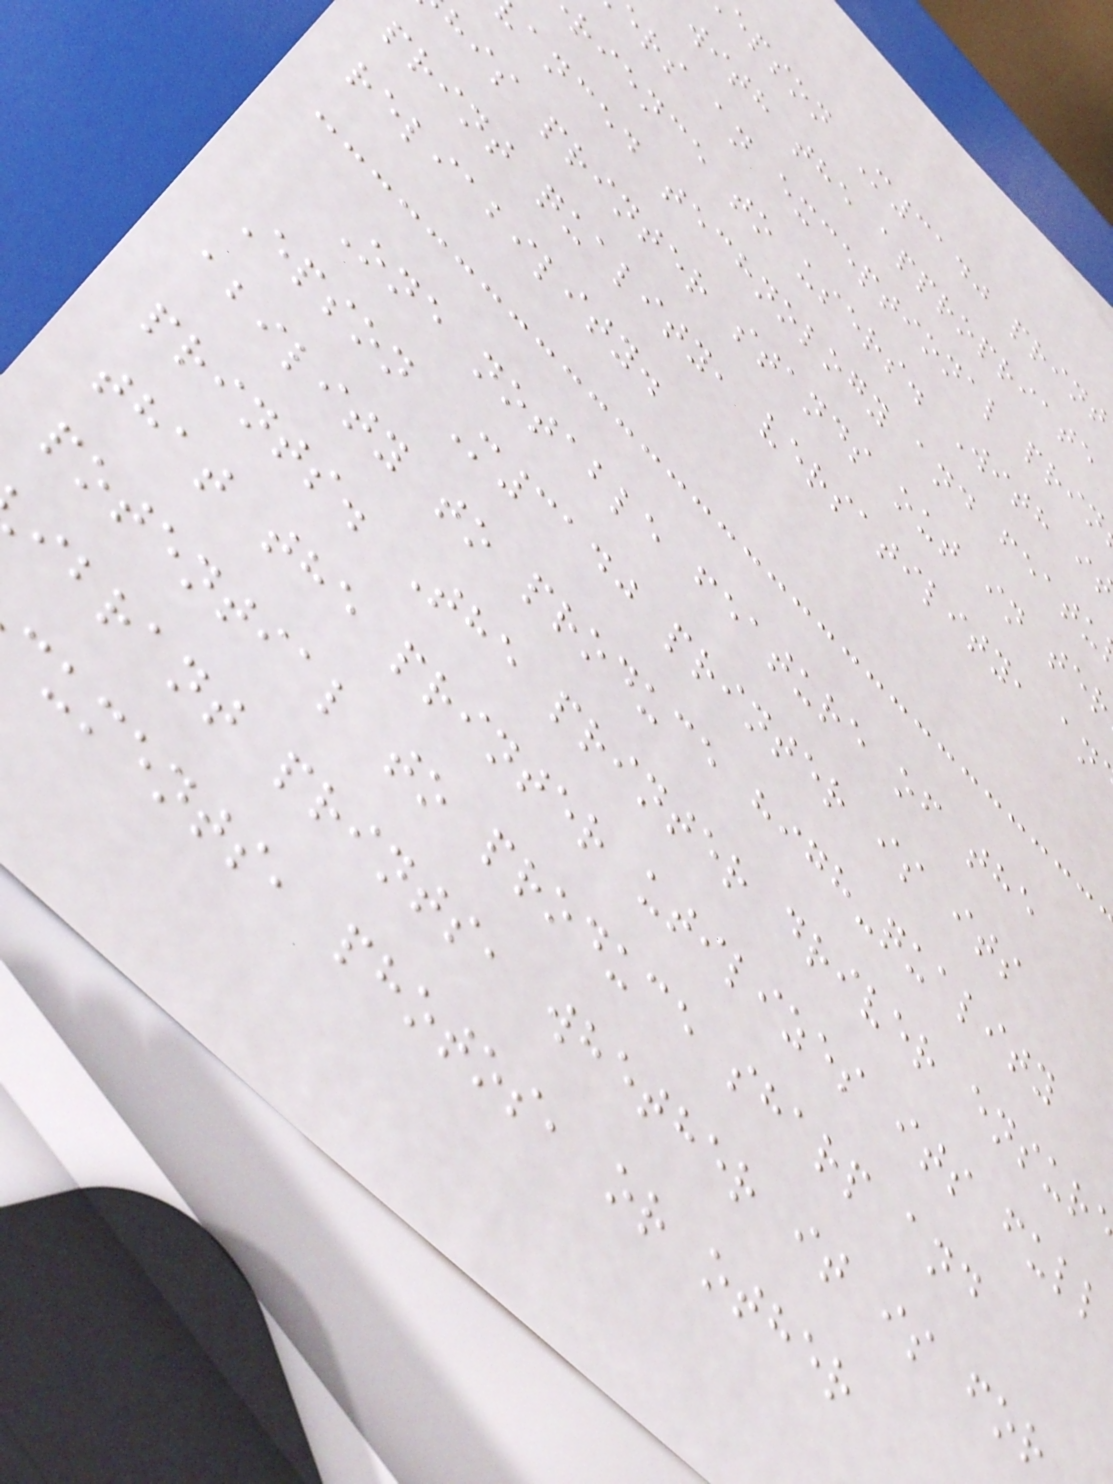epson M3140 print
with the appropriate
ers an exceptional prin
rience to users. With i
anced technology and featu
his printer stands out in ter
print quality, versatility, an
reliability.
One notable feature of the
Epson M3140 printer is its
ability to produce high-quality
prints. The printer driver ensur
that the printer utilizes its full
potential to produce sharp and
ibrant prints, whether it is for
cuments, photos, or other
